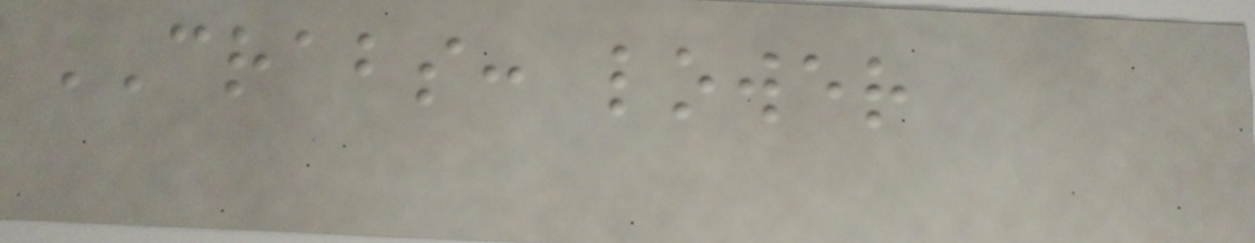CRABS: lower
